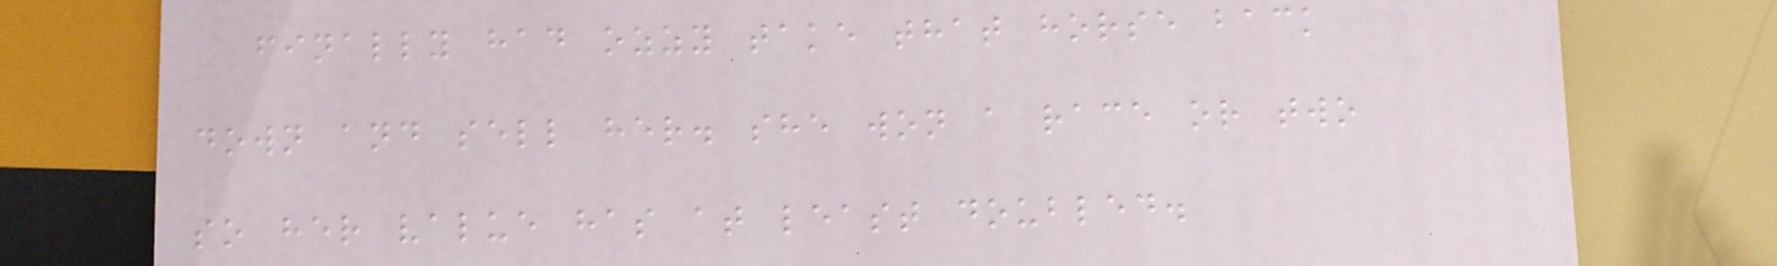finally had ozzy take that horse back
down and sell her. she won a race or two
so her value has at least doubled.
